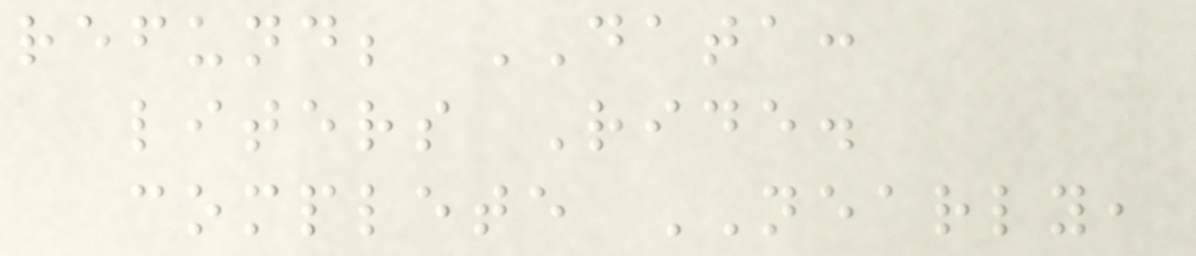refund; DATA:
liters Ride.
complete NEARLY,
